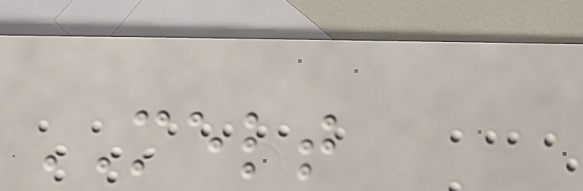MELT
